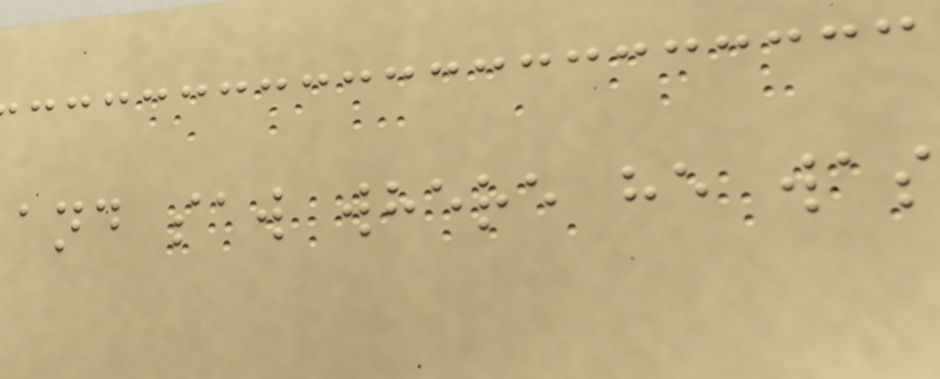and saw where he was
